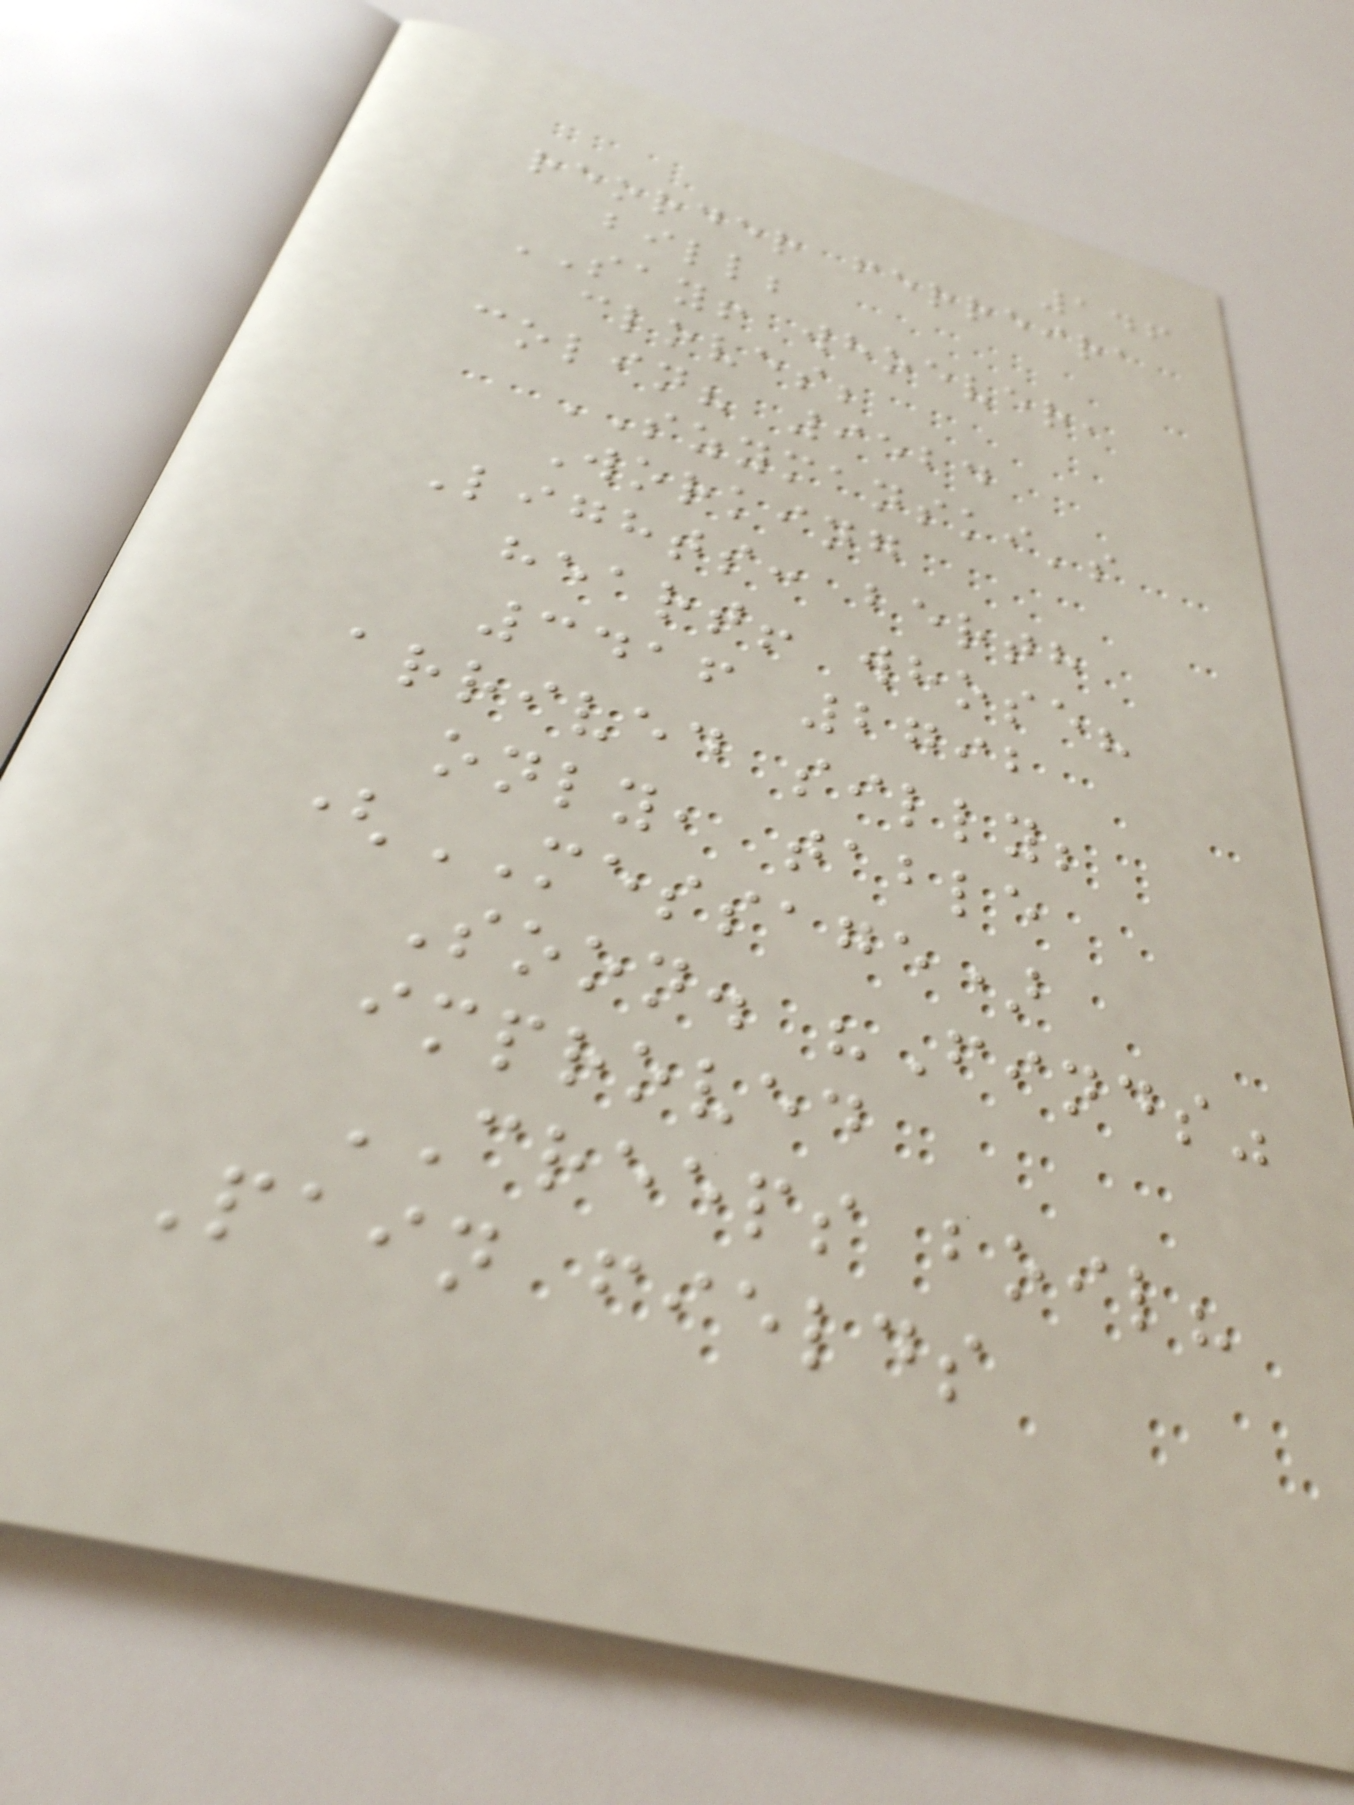146
reorder ferreira
bill;
SAY! whoever,
cloves;
colin? 9524
SZYMANSKI's
Working
Lights: berth
heart! whose?
3416 2792
arrived silly;
only, table
(MESSAGE)
Soon. "Finds"
improved
CREEPS boil?
Pain fields
